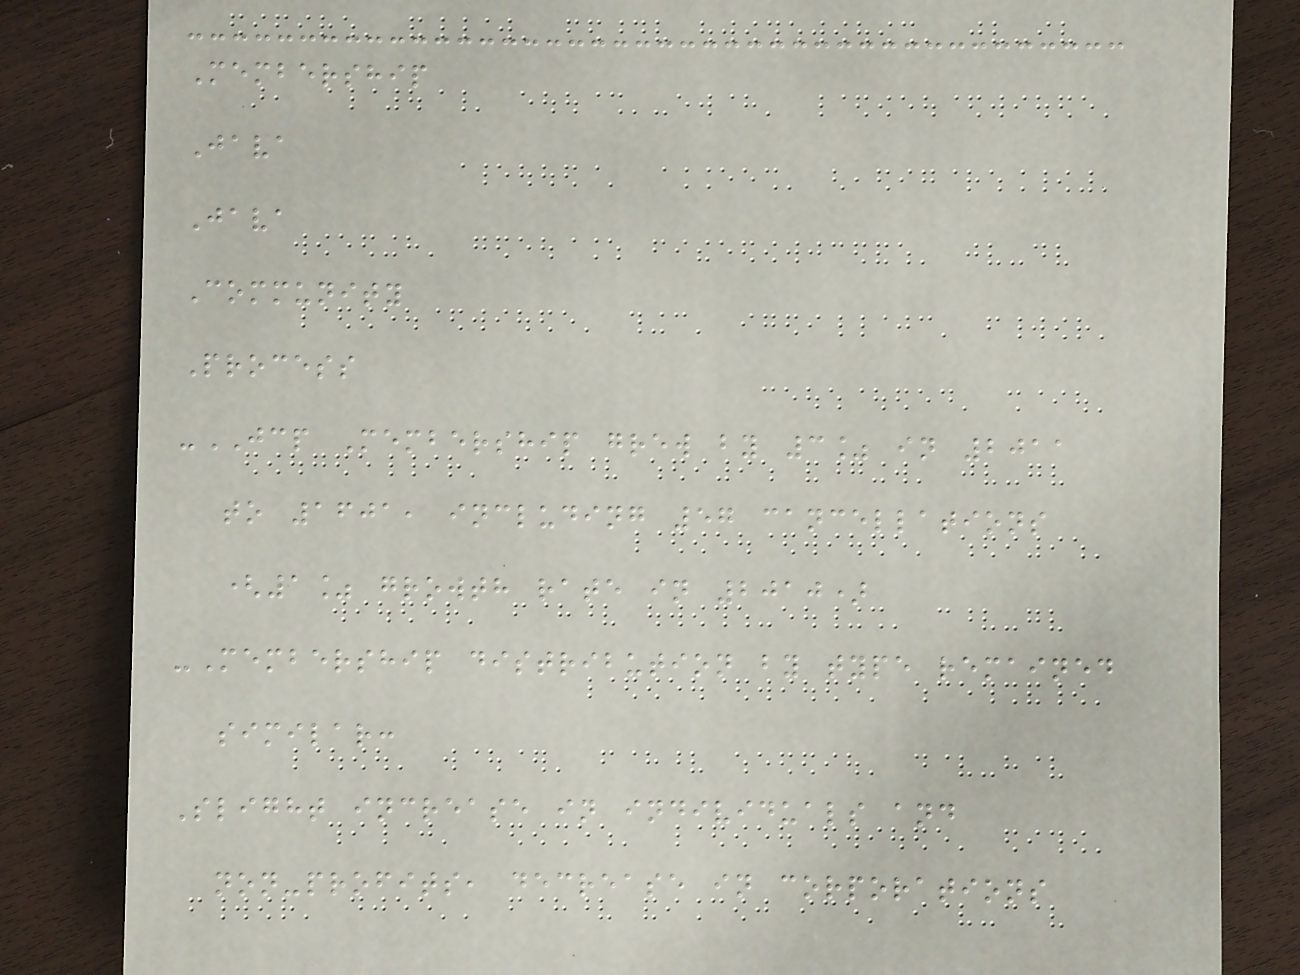Membership
Java
Java
Community
Process
-JCP Membership grew by 3% in 2011
to 1601, including 57 cancellations
(1% growth rate in 2010)
-Membership distribution by type remained
similar:
Slight increase in individuals and
non-profits, decrease in corporations
